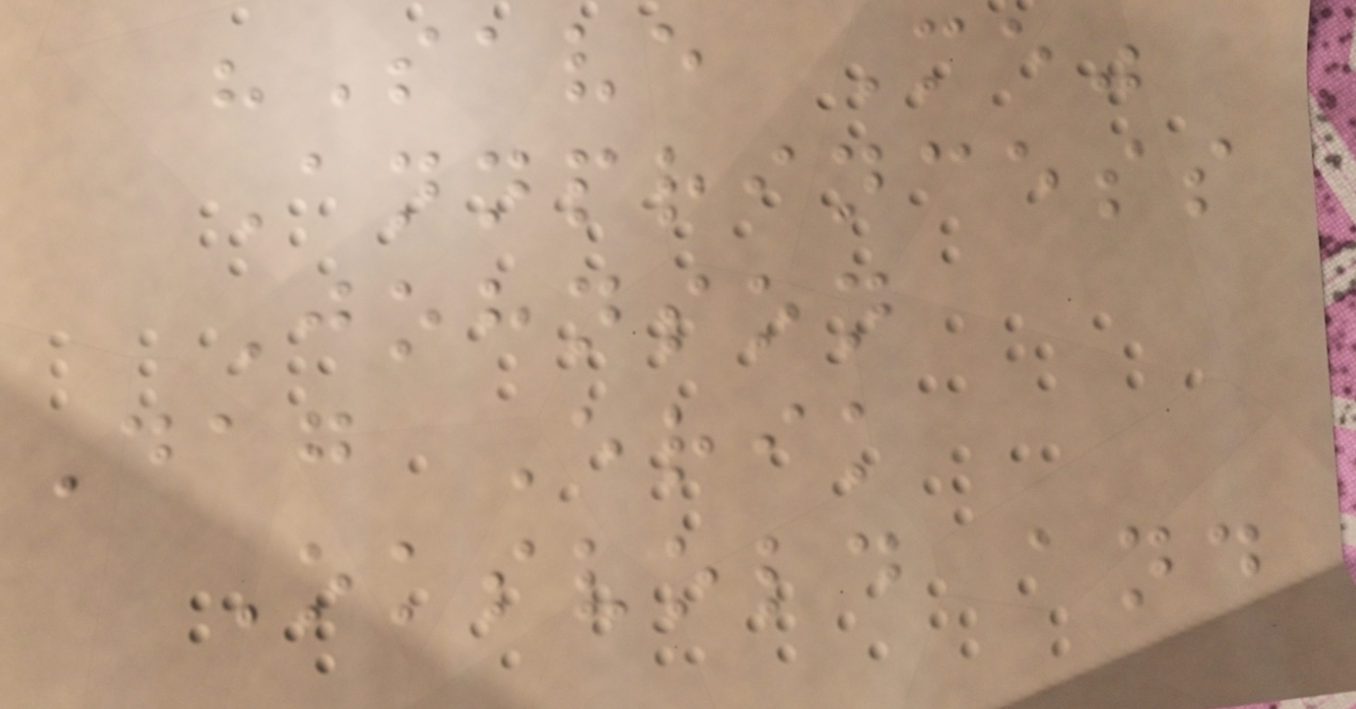"Save Me"
Annprincess
Johnson
Dag Erik
Oksvold and
